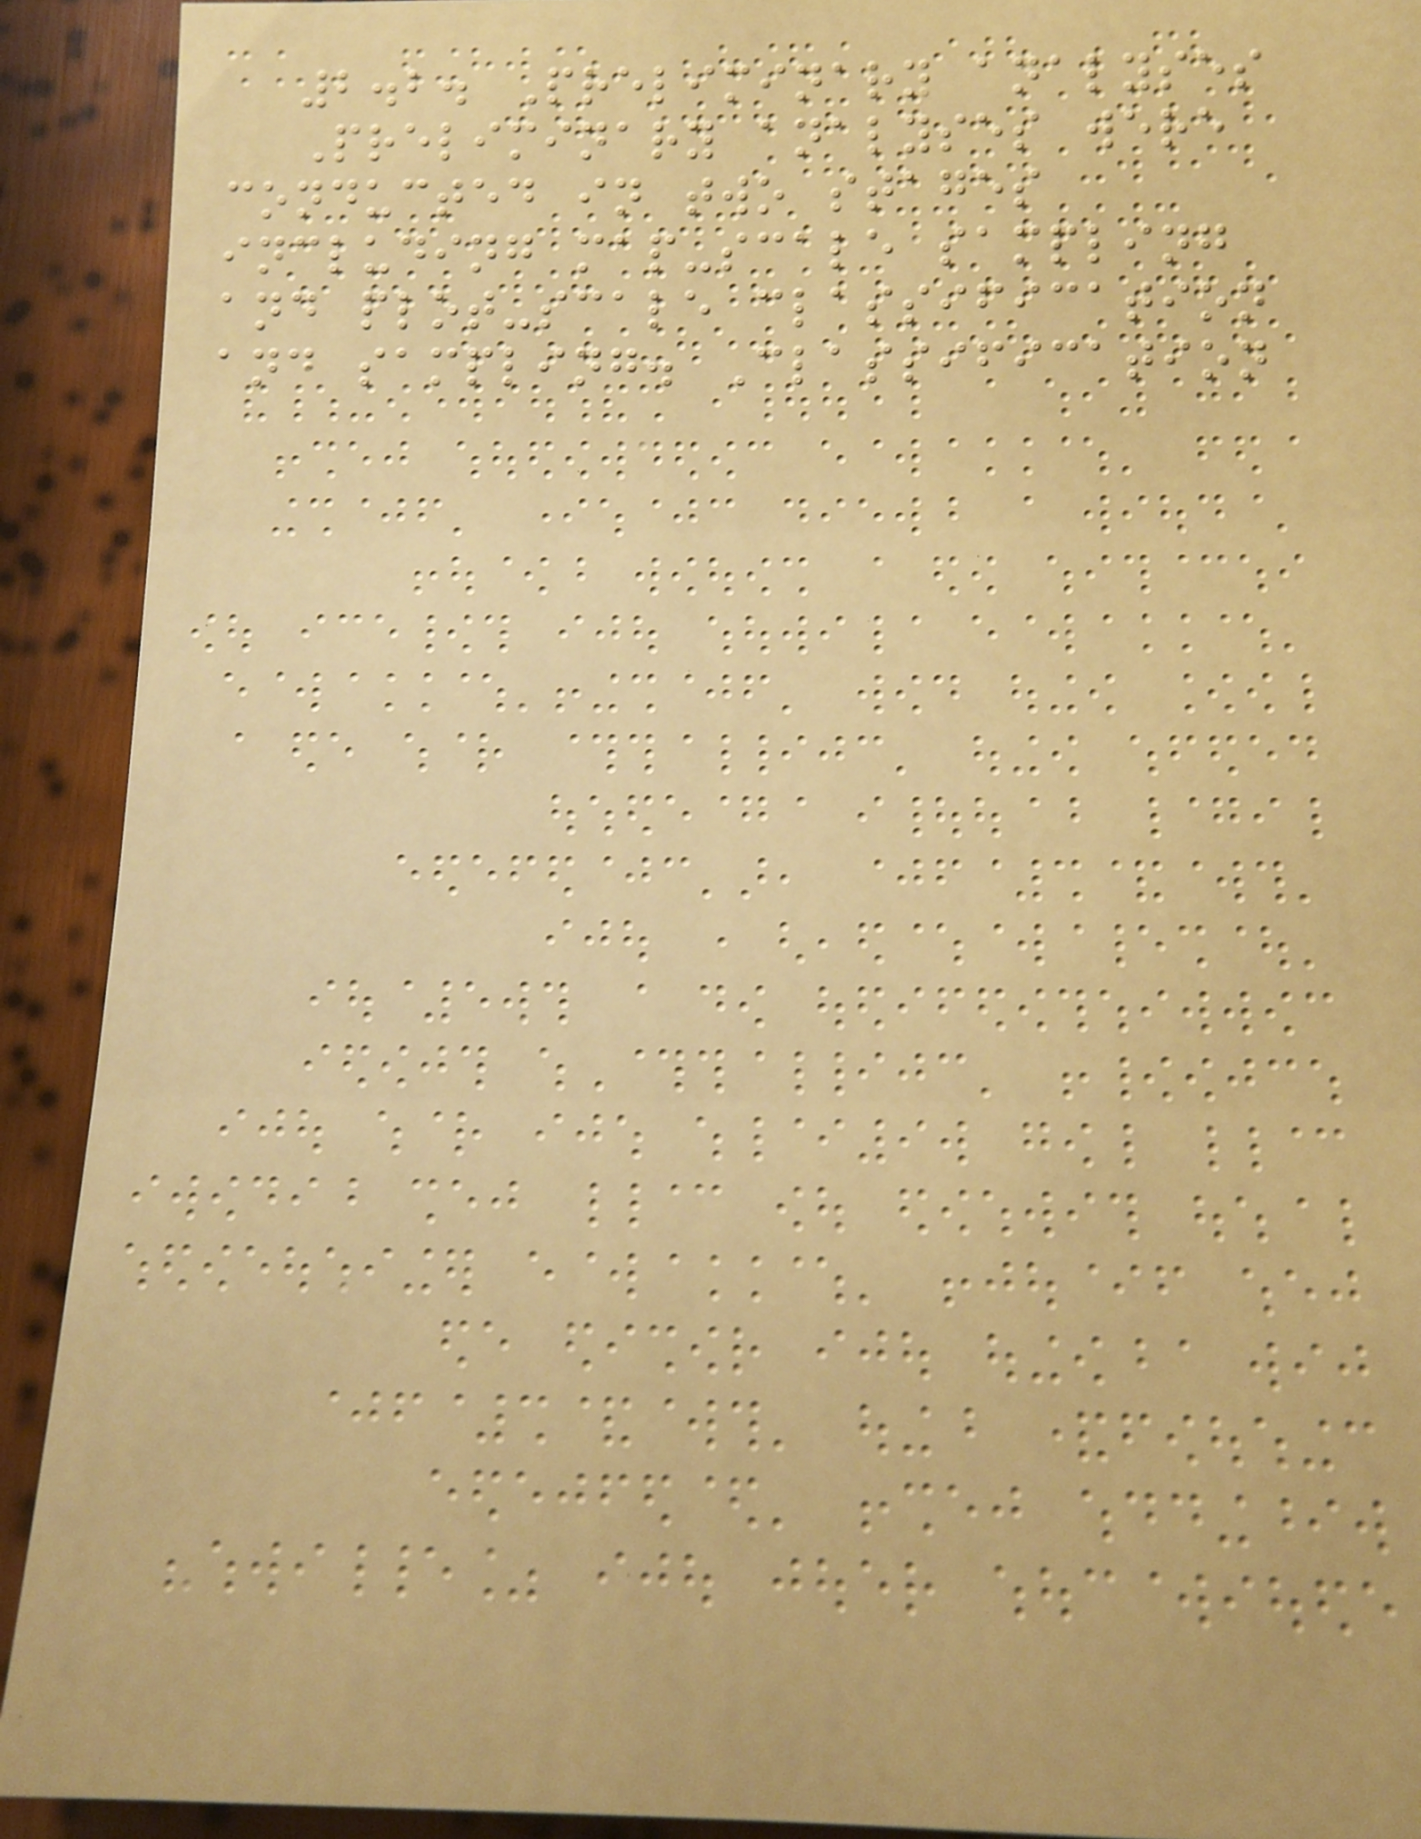2.2. Preliminary analyses
Preliminary analyses were
conducted in two stages
including map-scale sampling
and plot-scale classification
and sampling. Classification
